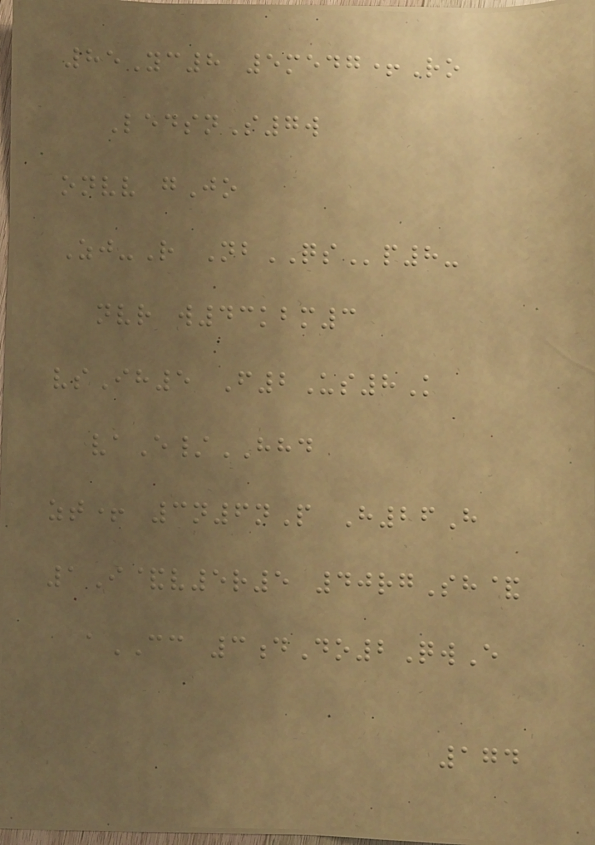85Yc8 5medg+Ro
LedsnS7w
onvv gJo
Zj-R NbQSp8-
nvr w43kbm3
vsIh5 F2Us8K
vaE/HHD
zt+ 3n6nP H26H
1I&v5r5 40rgSh&
aCC 3dDo2QwE
174
